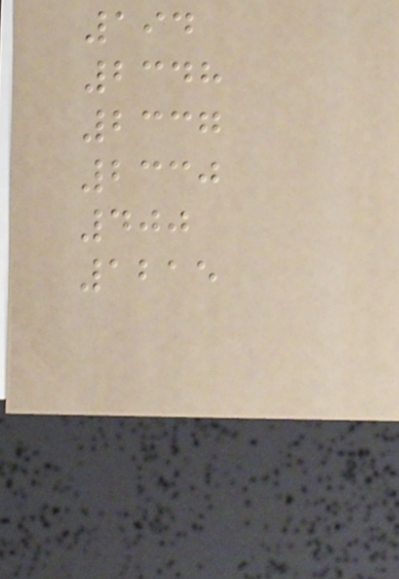194
2348
2337
2330
400
1215
